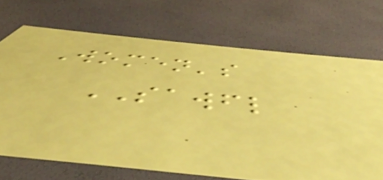Women's
SAWFL
